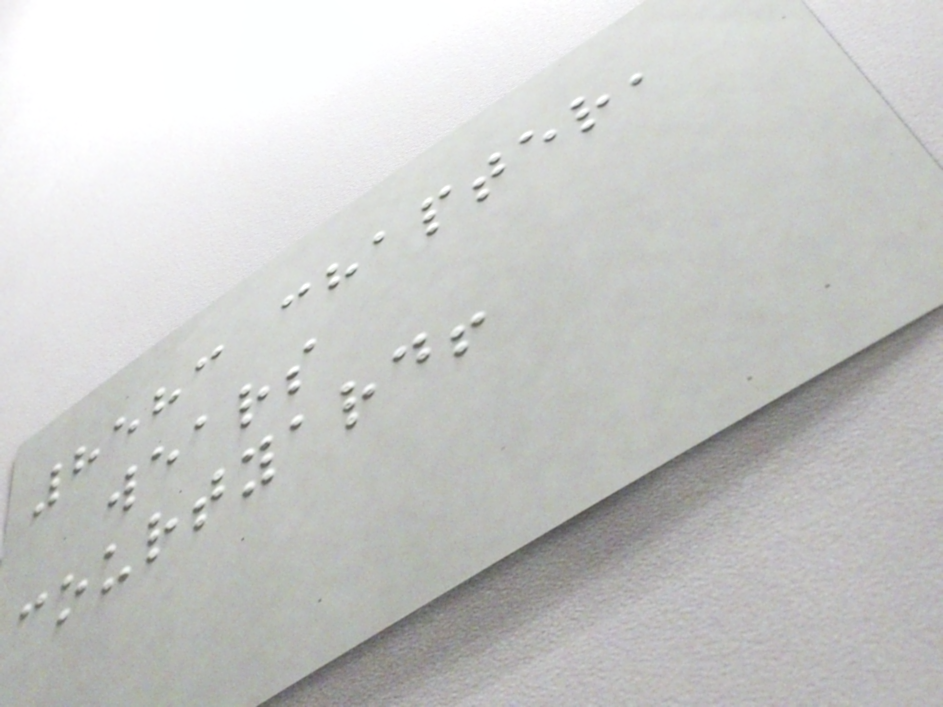8583 chapter,
wears
courtyard!
